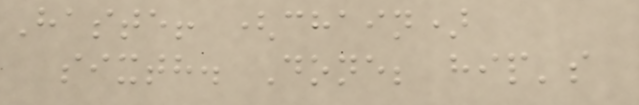Haste! (chain)
sixth. Done; hip's
